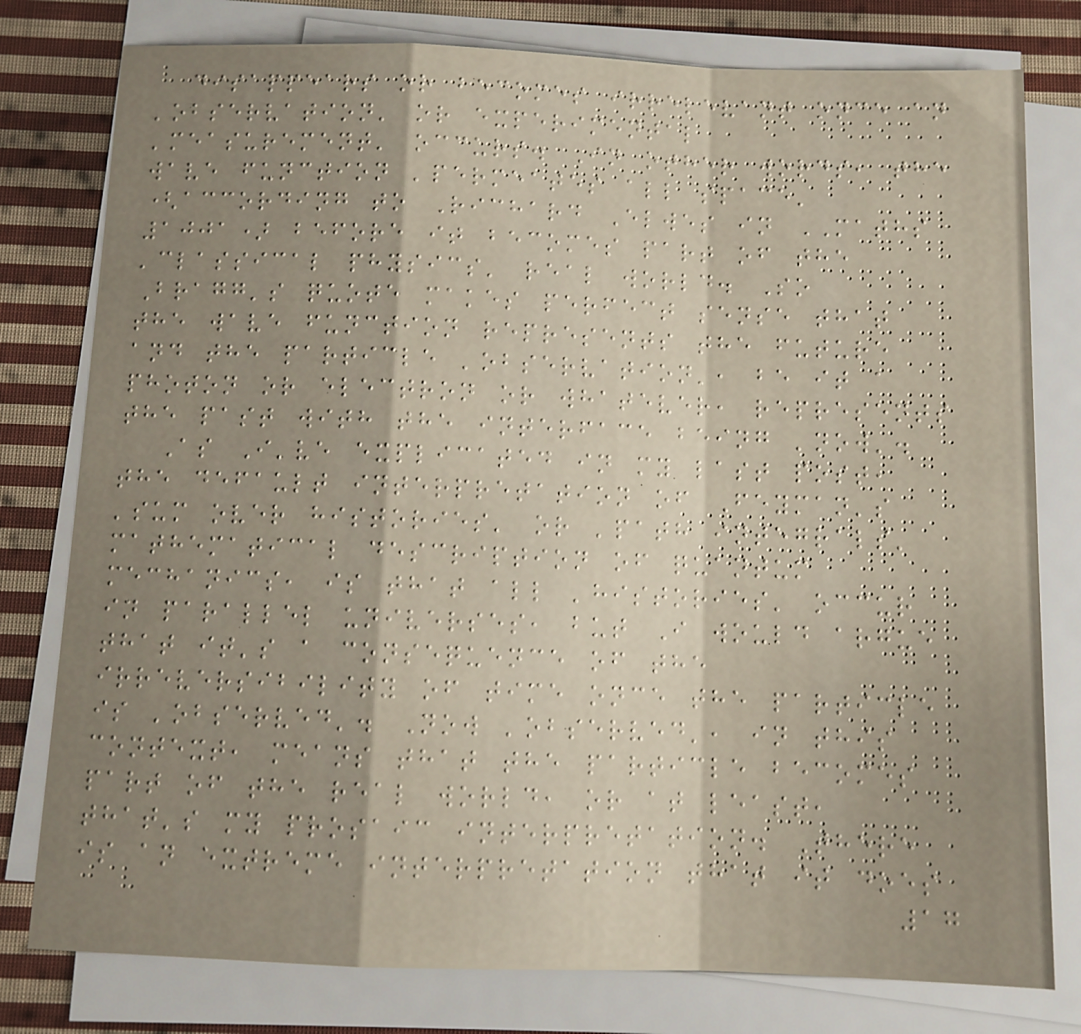disappears or becomes irrelevant once an
'observation' or experimental
'measurement' occurs. In other words, the
wave function 'permeates all space'
(according to Richard Elwes in MATHS
1001) before it becomes part of the
'classical physics' real world. So
Bragg's quote makes perfect sense that
the wave function represents the future
and the particle 'observation', be it a
photon or electron or whatever, represents
the past with the interface being 'now'.
As I've explicated in my last post,
the default interpretation of Feyman's
'sum over histories' or 'path integrals'
mathematical description of quantum
mechanics, is that all 'histories' occur
in parallel universes, but I would argue
that it's a consequence of the
irreversibility of time once the particle
is 'observed'. Now 'observed', in this
context, means that the particle becomes
part of the real world, or at least,
that's my prosaic interpretation. There
is an extreme interpretation that it does
17
